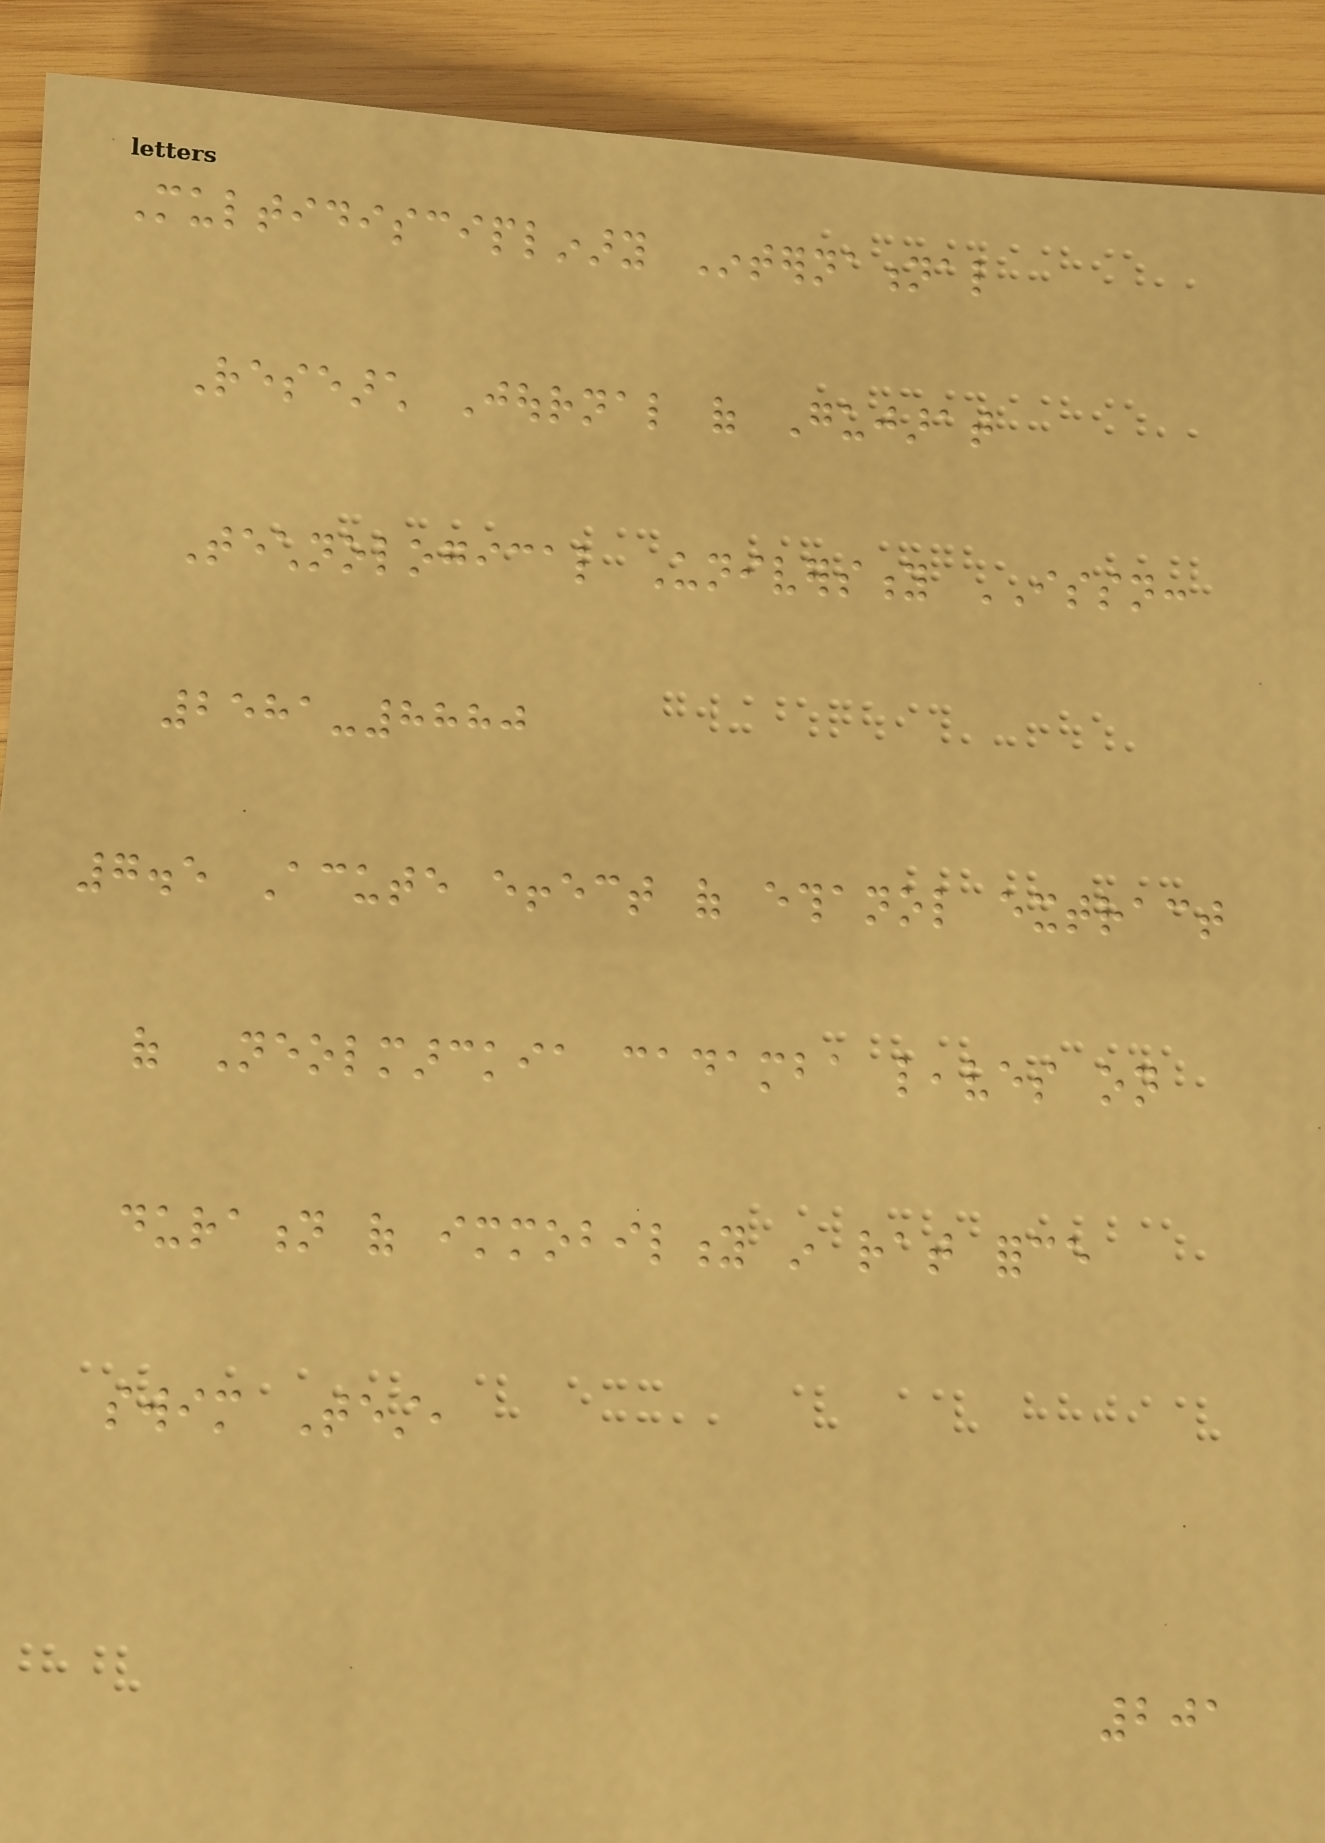Multidisciplinary International
Research Journal of Gujarat
Technological University ISSN:
2581-8880
7.5 Acute effect of ethanol extract
of Neolmarckia cadamba leaves on
duration of immobility in rat force
swim Test,
201
